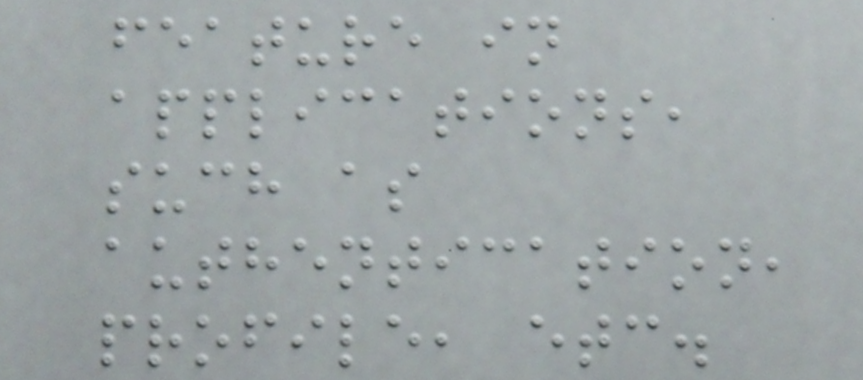feature in
applications,
such as
authentication,
profile, etc.
